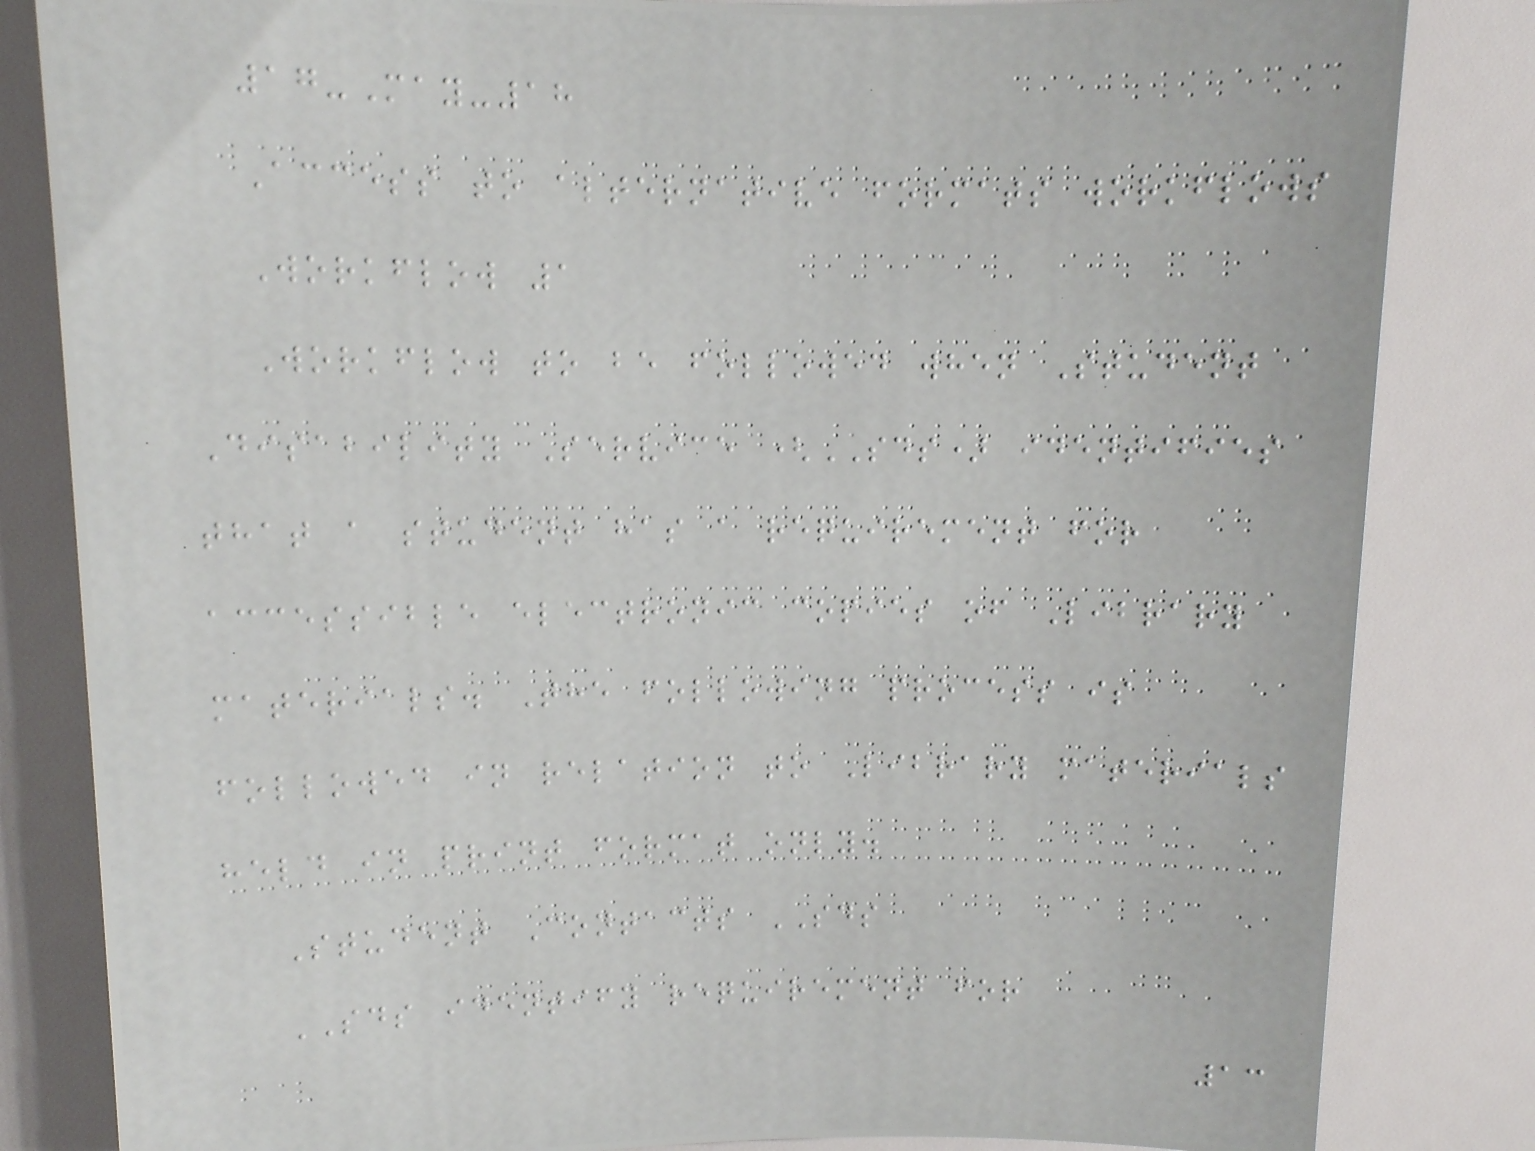17-May-18
Access to alternative formats workflows
Workflow 1
Workflow to be followed when Student
Disability Service (SDS) identifies
that a student has a requirement for
accessible electronic copies of Library
materials. The following process is
followed in relation to Library materials
held in print format only.
Student Contacts SDS
SDS identify requirement for
13
